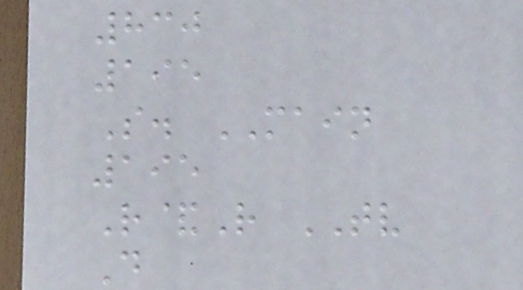830
195
S. MAIN
195
R&R TV
D
